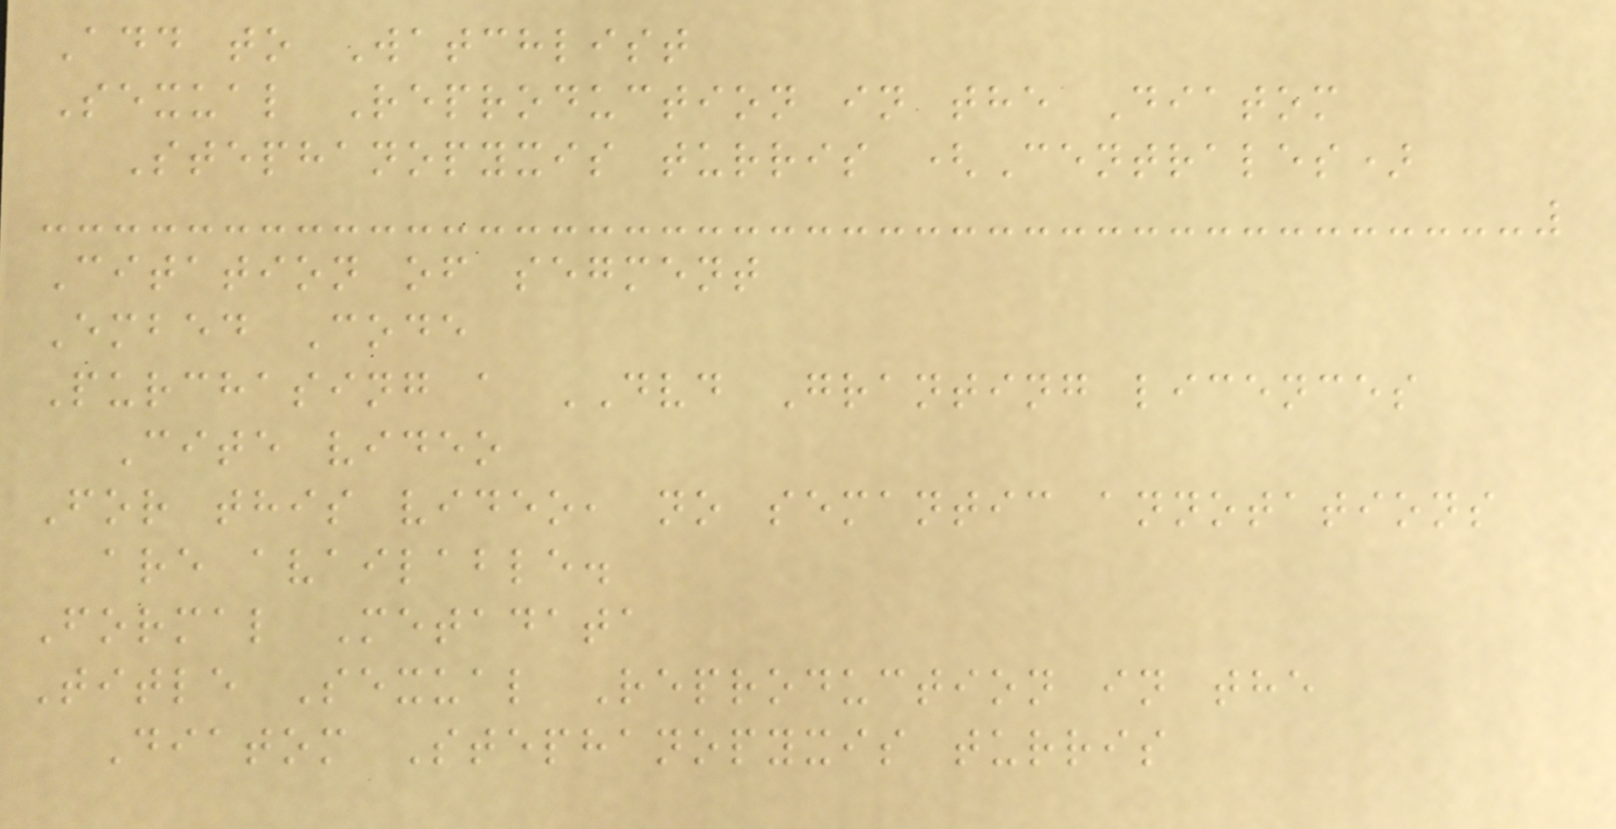Add to Watchlist
Sexual Reproduction in the Diatom
Stephanopyxis turris (Centrales)
Citation of segment
Embed Code
Purchasing a DVD Granting licences
Cite video
For this video, no semantic annotations
are available.
Formal Metadata
Title Sexual Reproduction in the
Diatom Stephanopyxis turris
